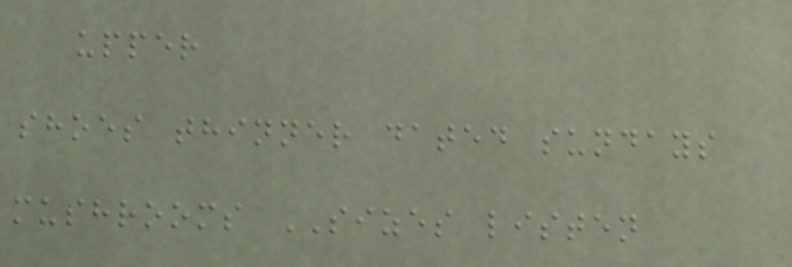upper
shoes thinner dated sundays
mushrooms SIZES listen
